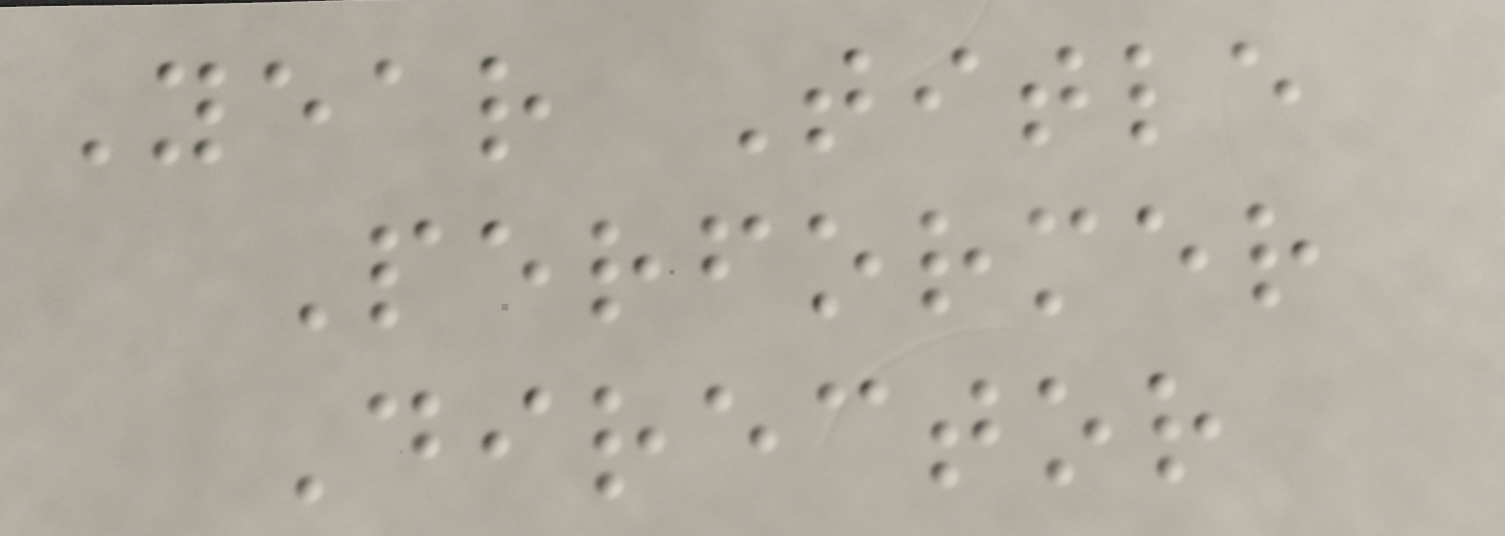Year Title
Performer
Director
